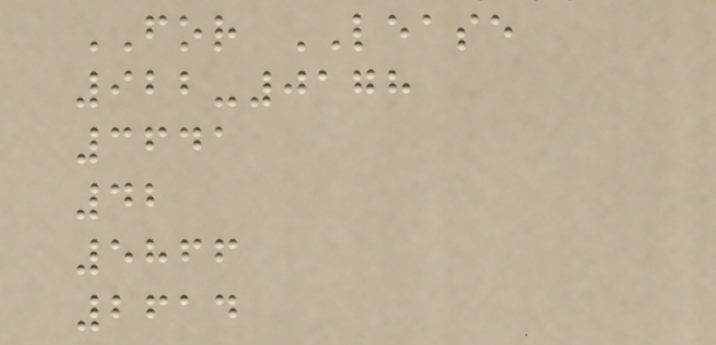FOR LEASE
922-0178
3641
42
5866
2614
